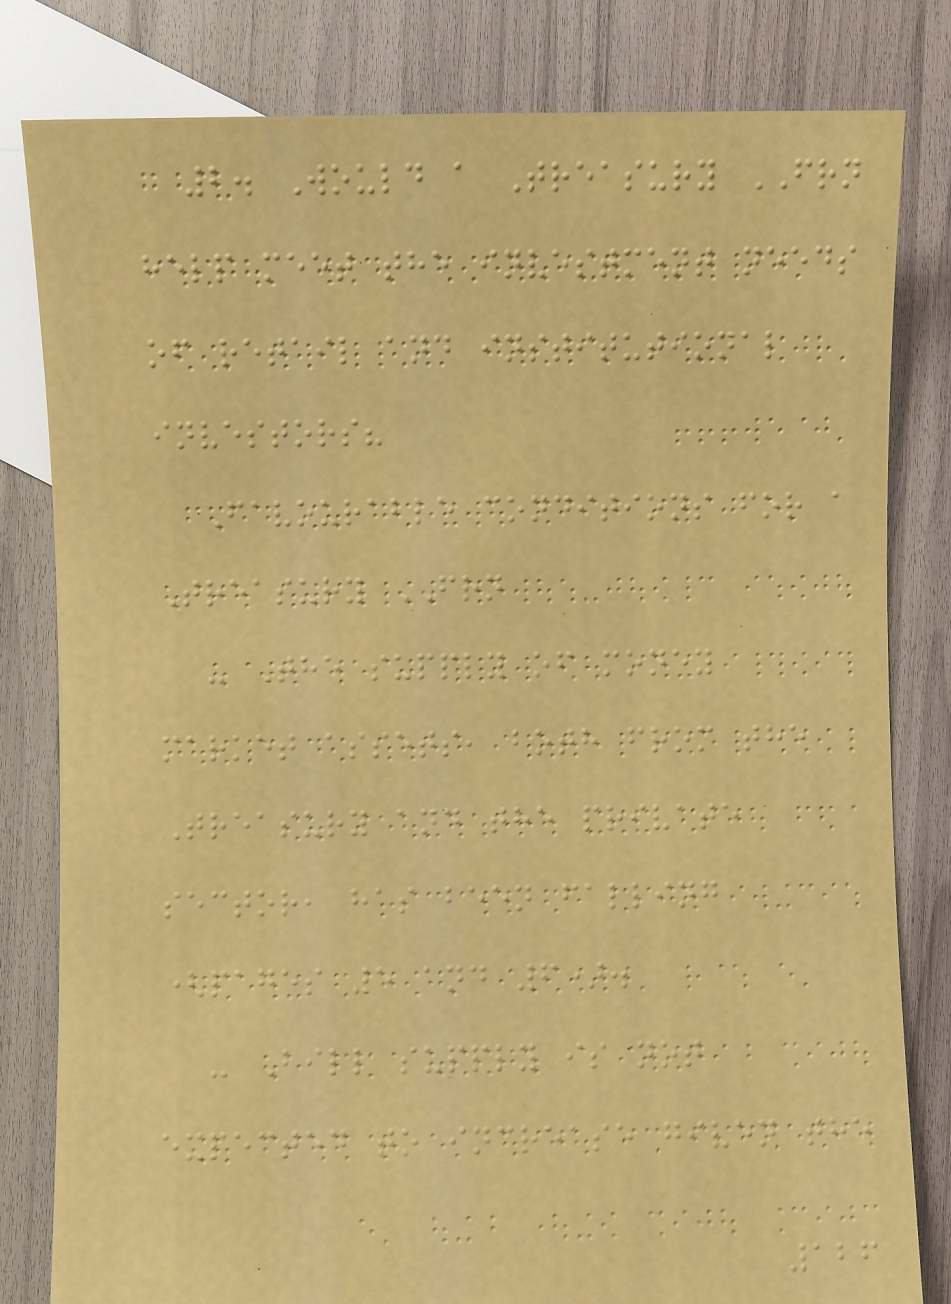2. Would a Treasury FRN
help meet the investment needs
of retail and institutional
investors?
Favourable conditions for a
Treasury FRN
- The supply of money
market assets, both from the
Treasury and the private
sector, has been falling
(pages 5 and 6).
- Bill supply is not
expected to increase given the
126
